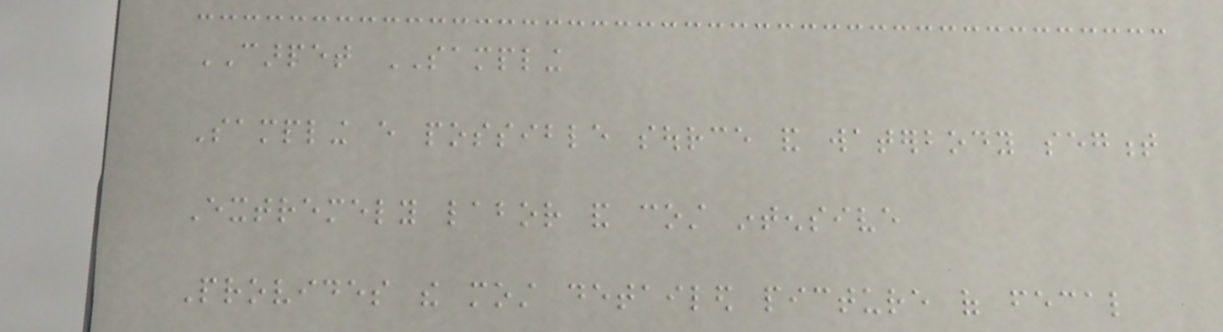CARPET SAMPLING
Sampling every possible source and waterbody segment
Extremely labor and cost intensive
Provides the most detailed picture of fecal
